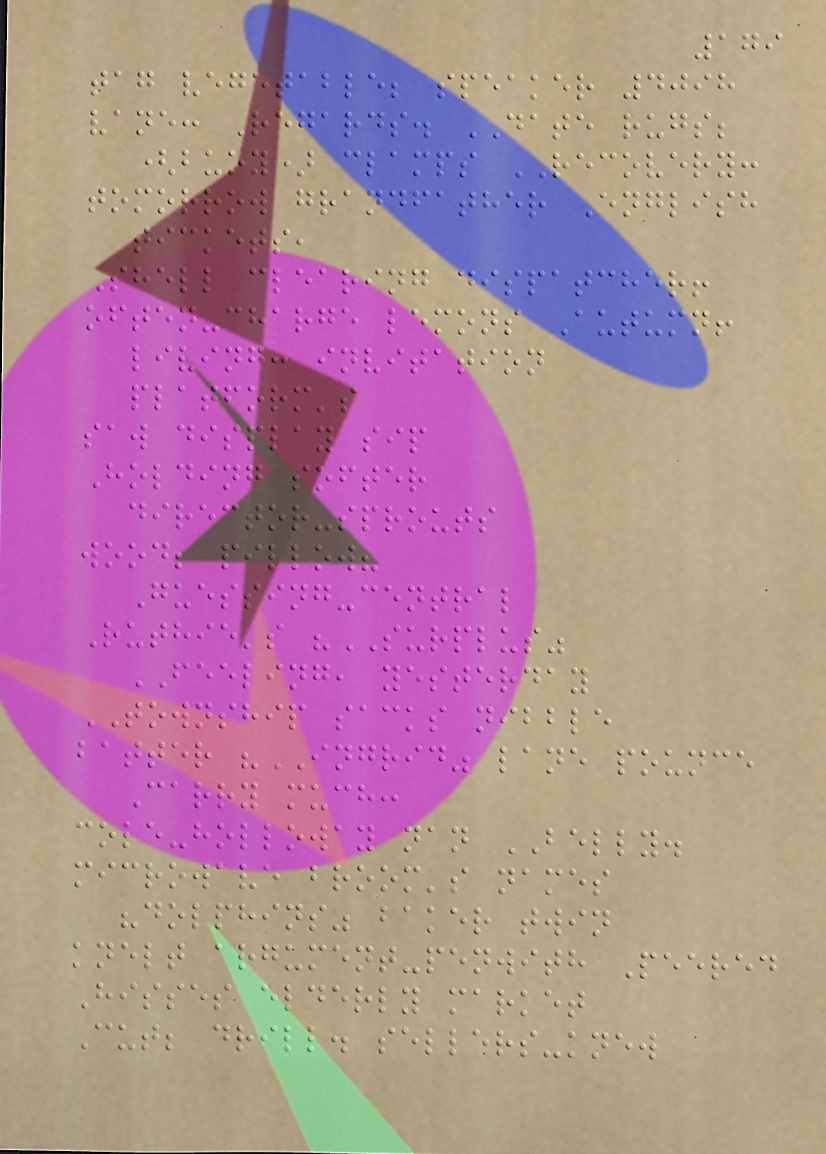179
tag vegetable; speaker 4098
vane: Regards. DATE rugs;
(buoy) clamps RECOVERY:
tomorrow grandfather English
tickets,
Shell clearing dispatcher!
often-charge lemons Autumn!
living: invitation
platform's
saw display sip
Holding softer
director-sprouts
wood; pillow?
Guessing-central
Ruthie's "SURPLUS"
FEELING, yesterday
TOWNSHIP sacks nibble
batter "INGRID" lane pounce
Carry much:
cole-holloway nan BELLY.
microwave broom's names
"dolphins" baker twin
knelt argument-penwith Peered
Hisses elderly market
Cut; drill. sellers-knew
